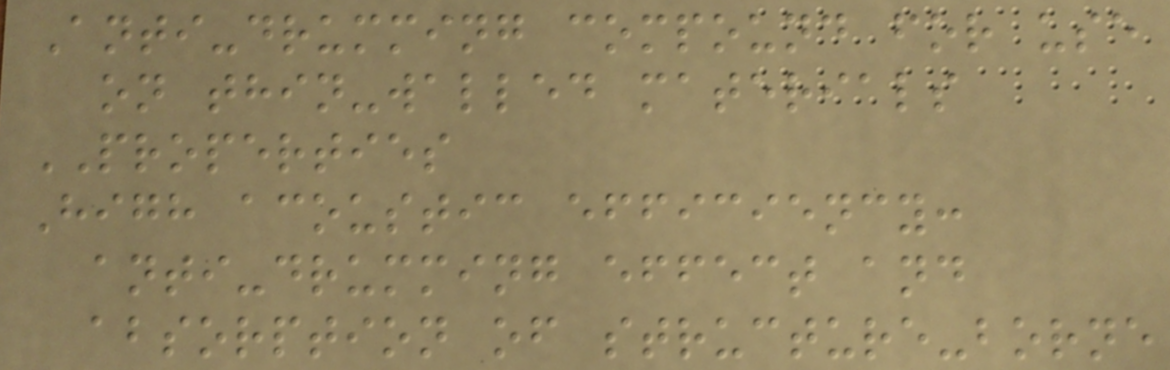Anti-drumming compound for use
on thin-walled materials
PROPERTIES
High acoustic efficiency:
anti-drumming effect and
absorption of structure-borne
